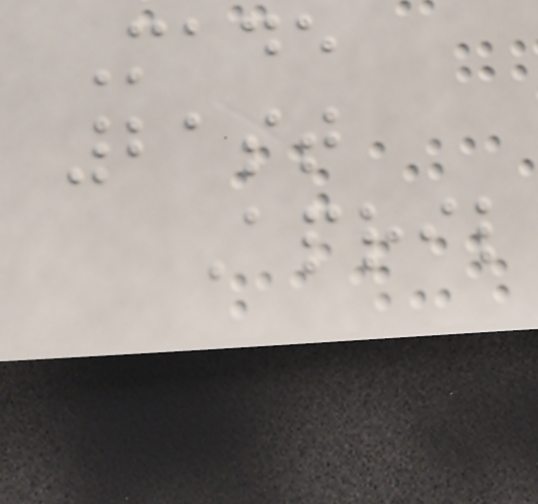Made
21st
April
